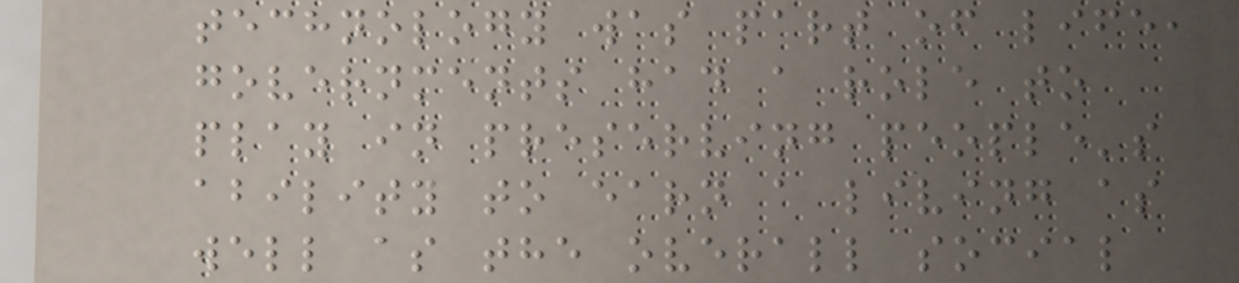technology was part of life,
governments had a role to
play in preserving people's
ability to earn a living as
well as the overall social
